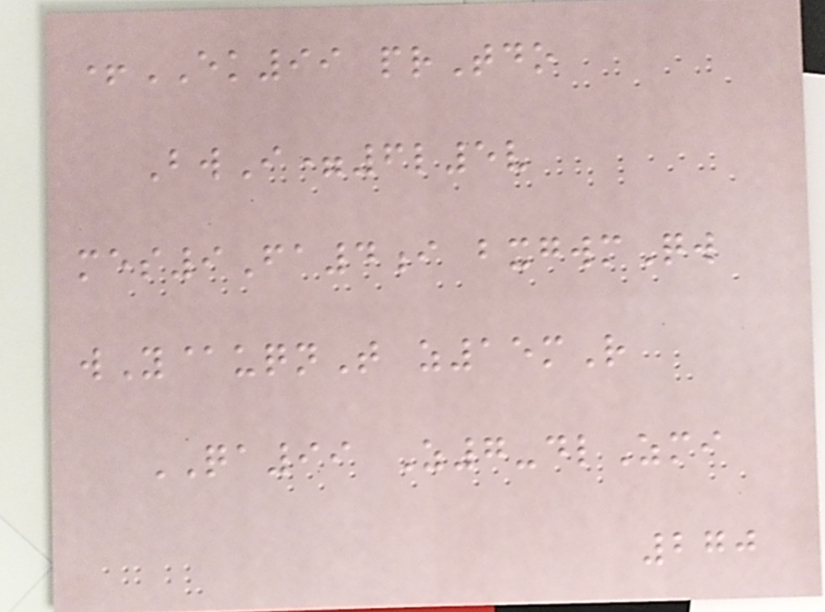+EK99 prTdo
BwI=6l5v
mes9Fa4i bxgwmQw
wY@uqnT z15mR
QA99 Z7-dlZmi
270
